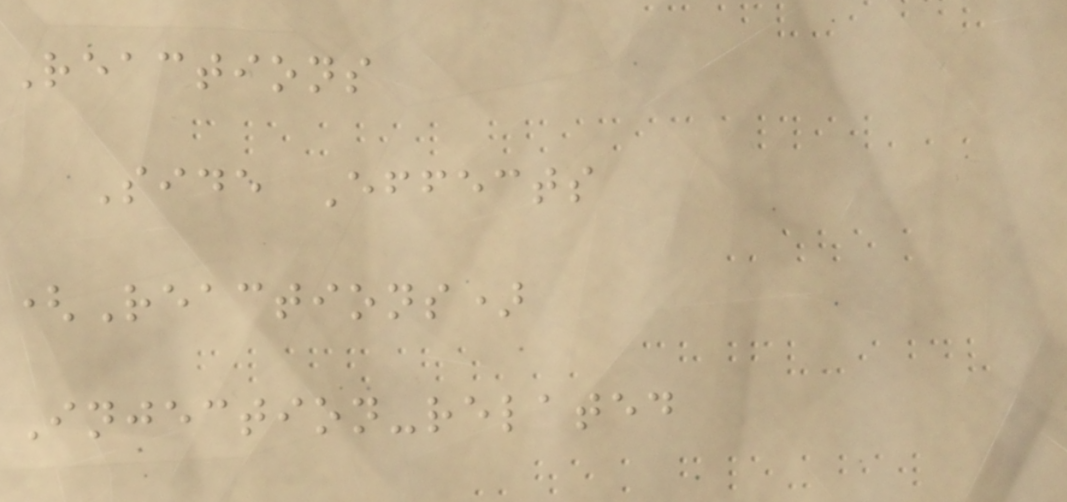Reactions
Side Effects
(Reactions)
Injection-related
